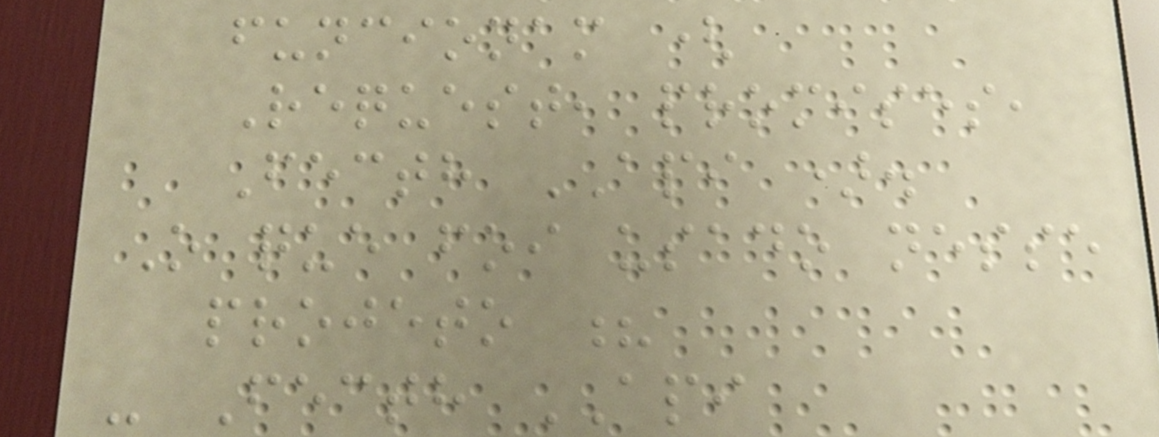funcionam (
Request, promises,
Fecth API ).
O que foi usado nesse
projeto ?
- Fecth API
